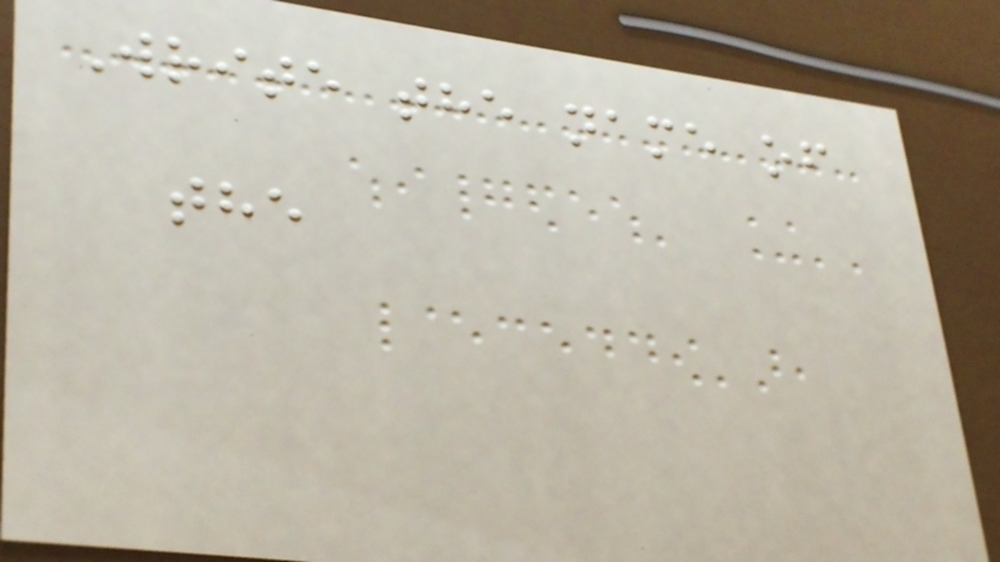Write the name of
the
